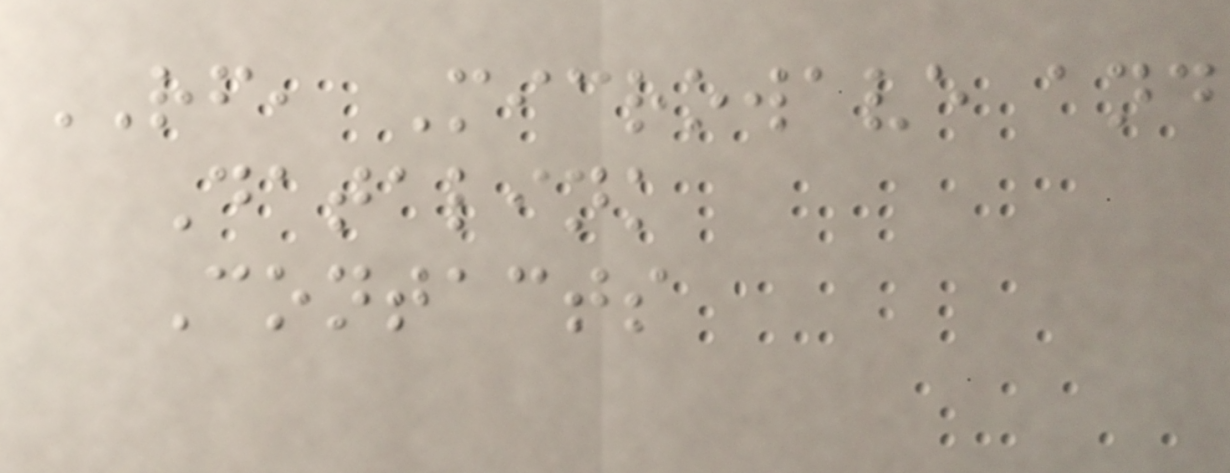RF, Microwave and
Datalink
Contacts
